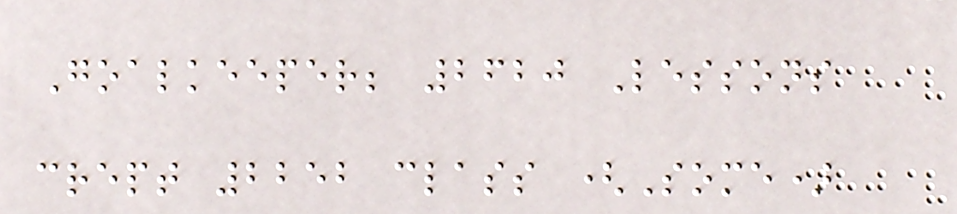Goalkeeper; 2620 Lessons
crept 2252 class (Some)
